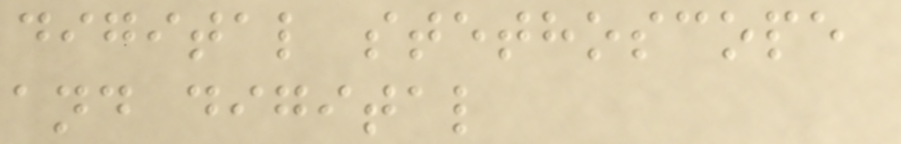digital stethoscope
and digital
